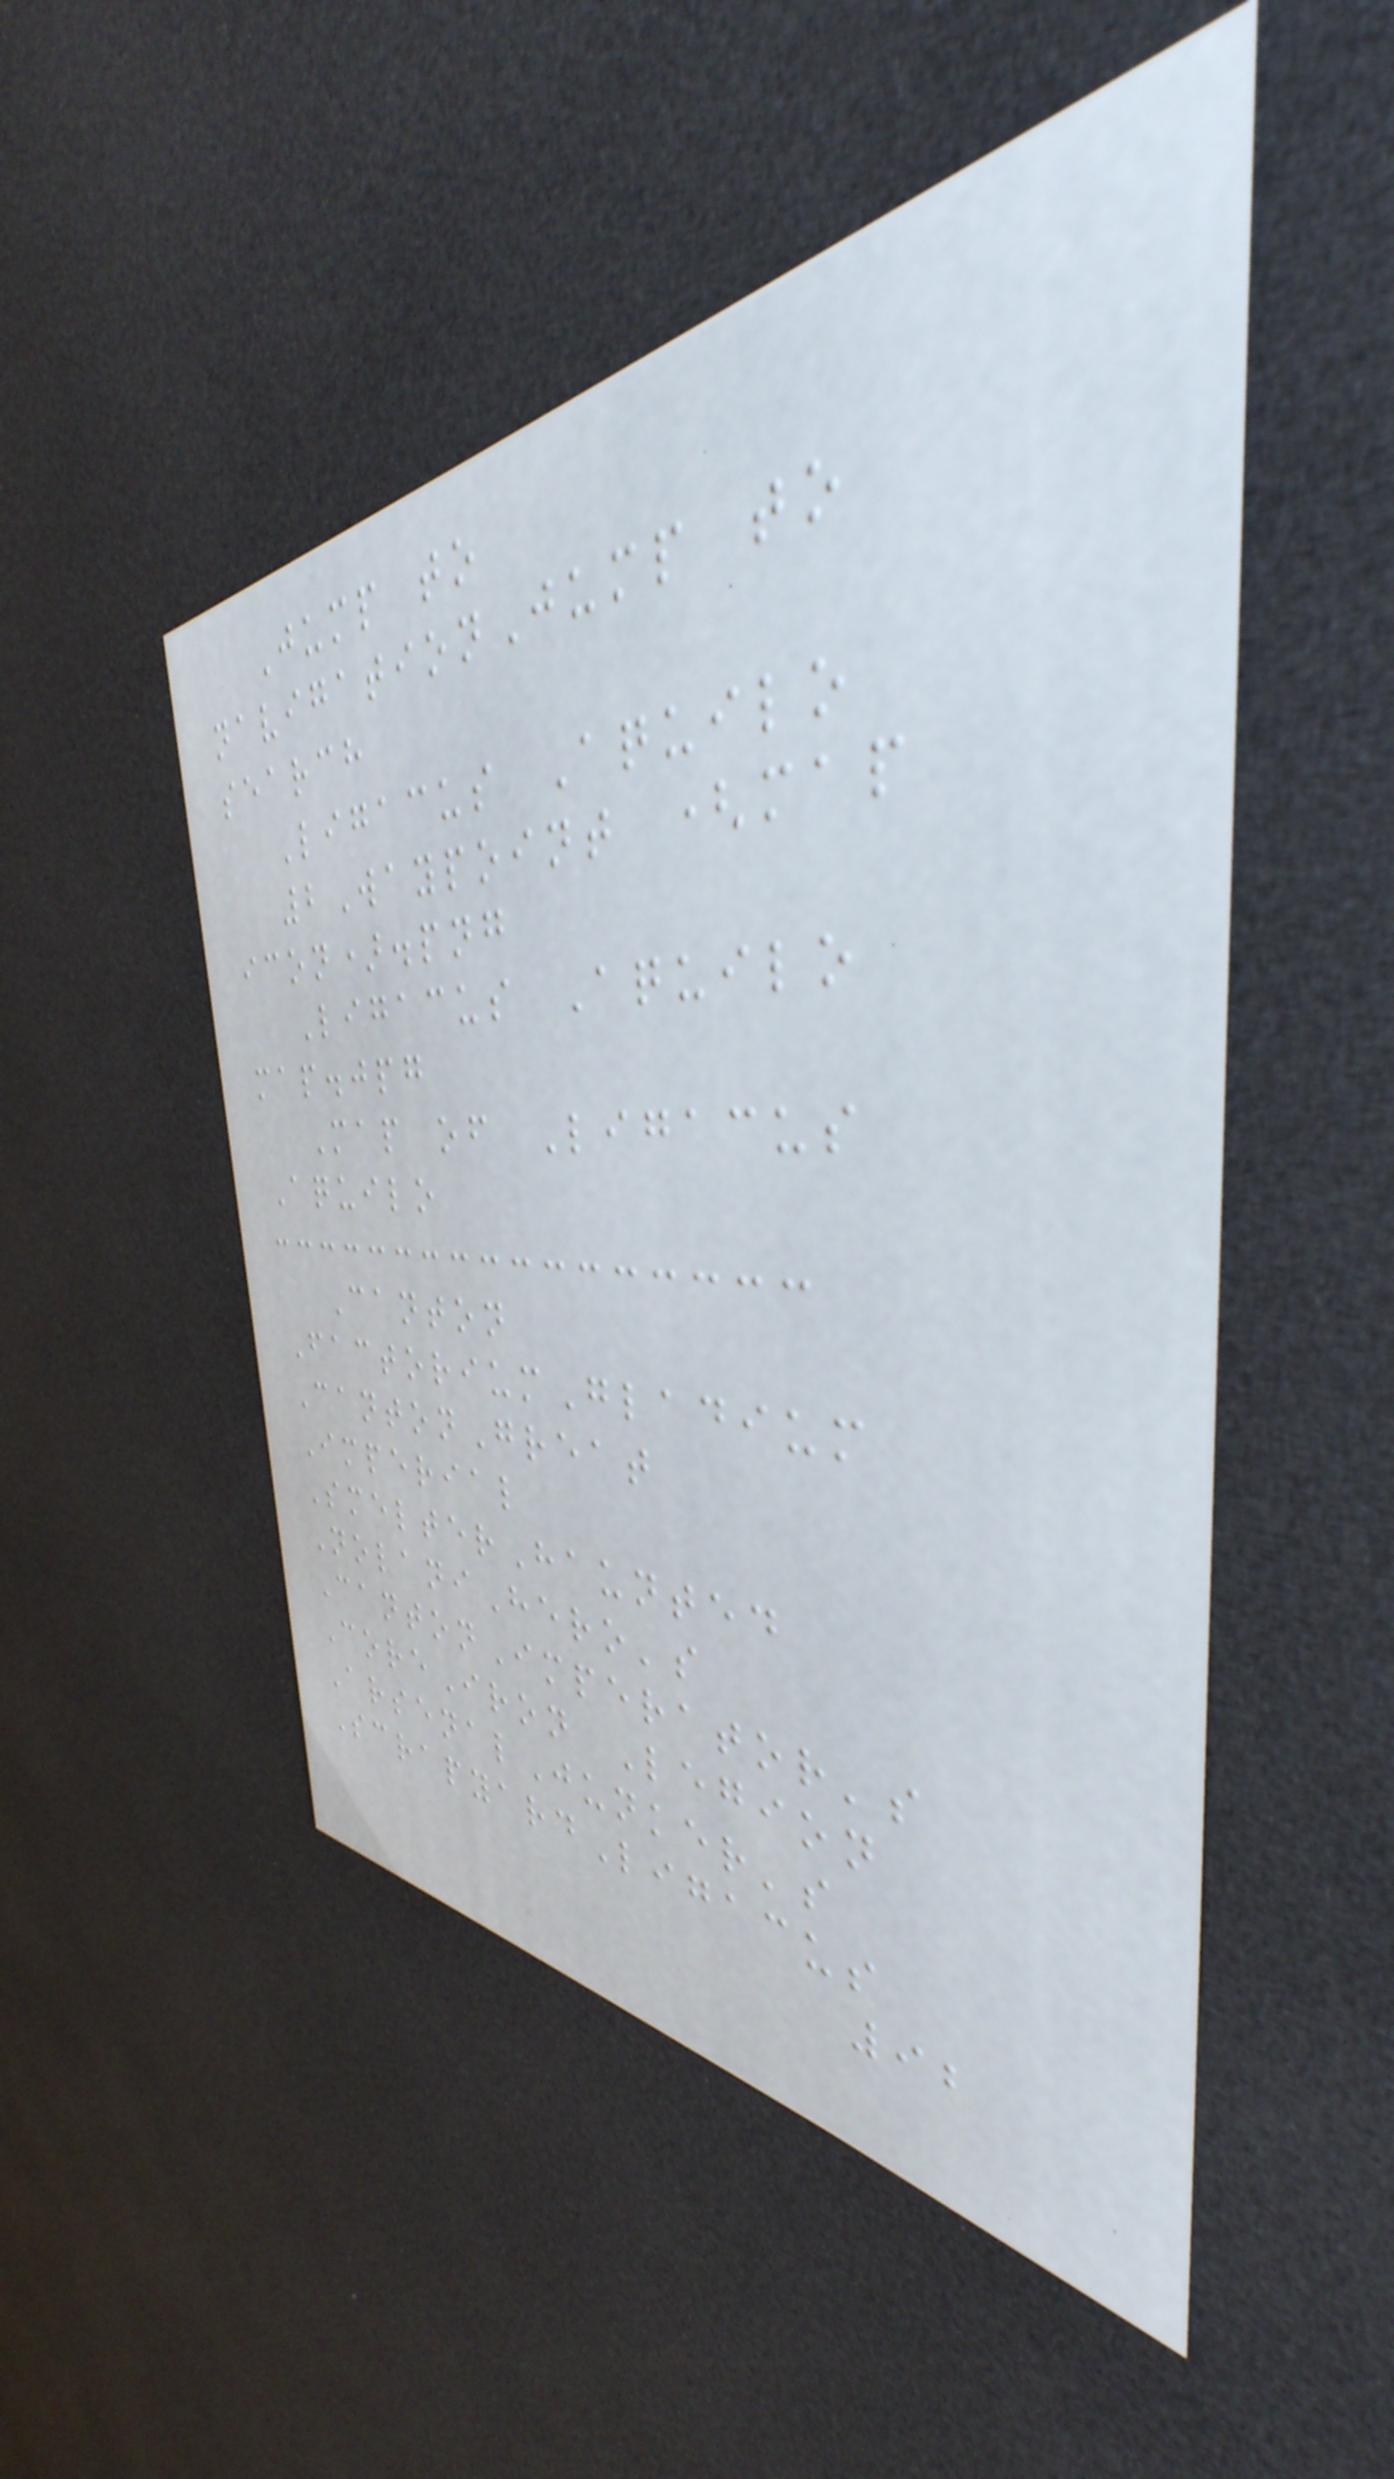Jump to
navigationJump to
search
Ligacus Aquilo
2Waypoint (map
icon).png
Ligacus Aquilo
map.jpg
Map of Ligacus
Aquilo
Canton
FactoriumGladium
CantonGreat
Imperial
SmelterHaunted
NolaniHero's
CantonImperator's
CoreIron Legion
ArsenalJunker's
ScrapyardLigacus
92
